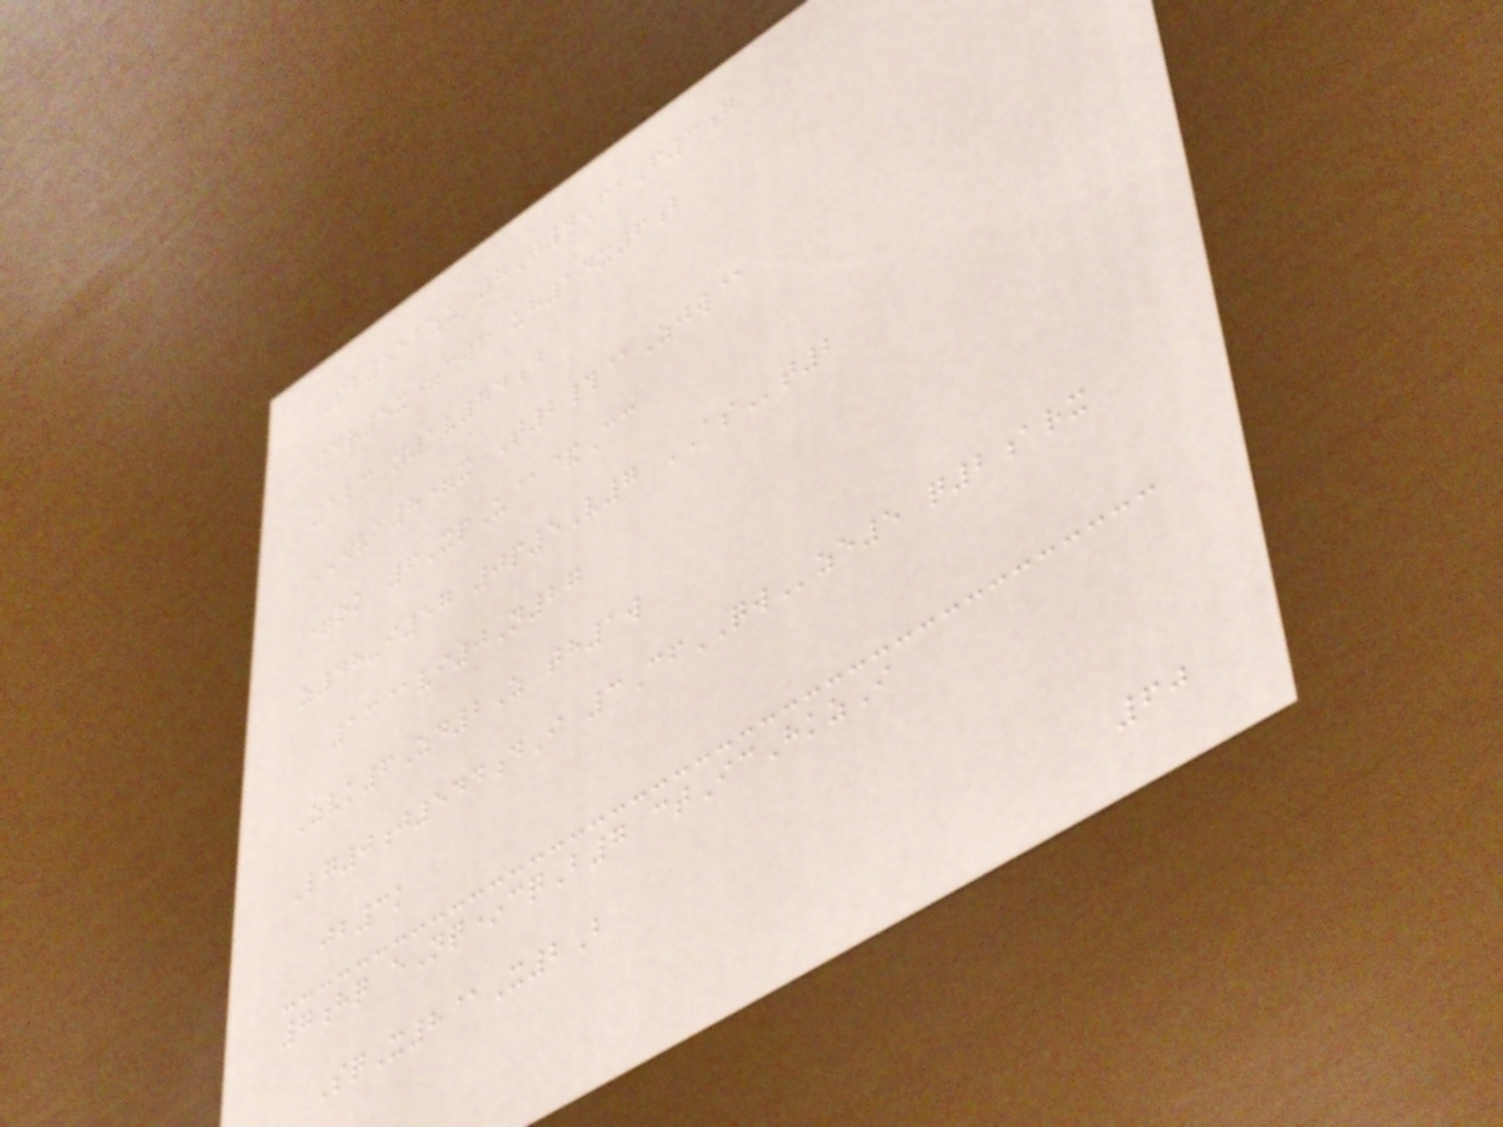Sb851zu 7T4FaF3g
4r5x=cwf uh14x6b
123 y1v74g
WVA8=x T2#@Zjw@
=rk 6XpU@&Cc
z48-i57 0p5V7 ASt2
13@vi0N27
Zvk6Zd2Z th1w
Lg0j544dI 3CfQWze5 q2arx
jb3k
7hq eNq*cqB7 ctIcHkzI
SqX8@X2B
60
